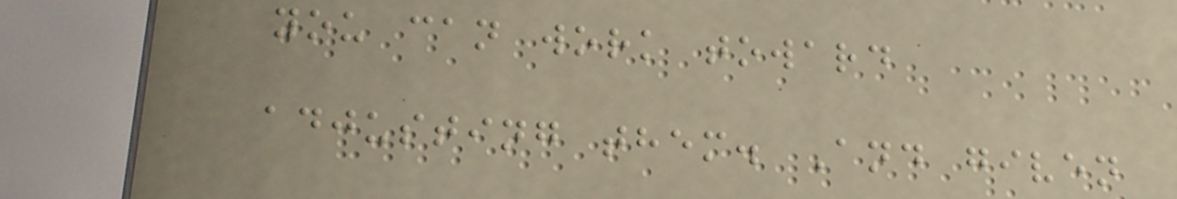you can work toward
adjusting them. And given
